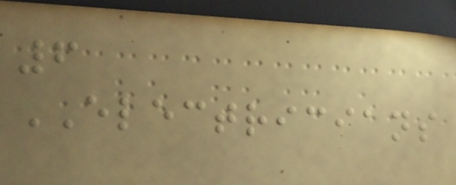6
ELECTRICIANS
